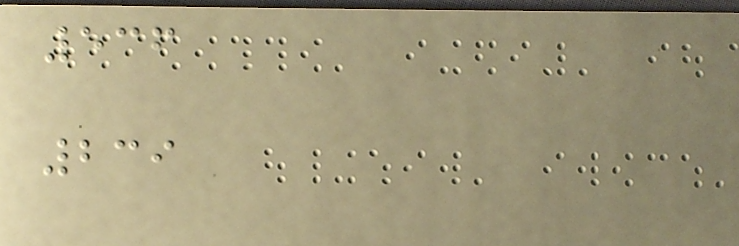536
239
